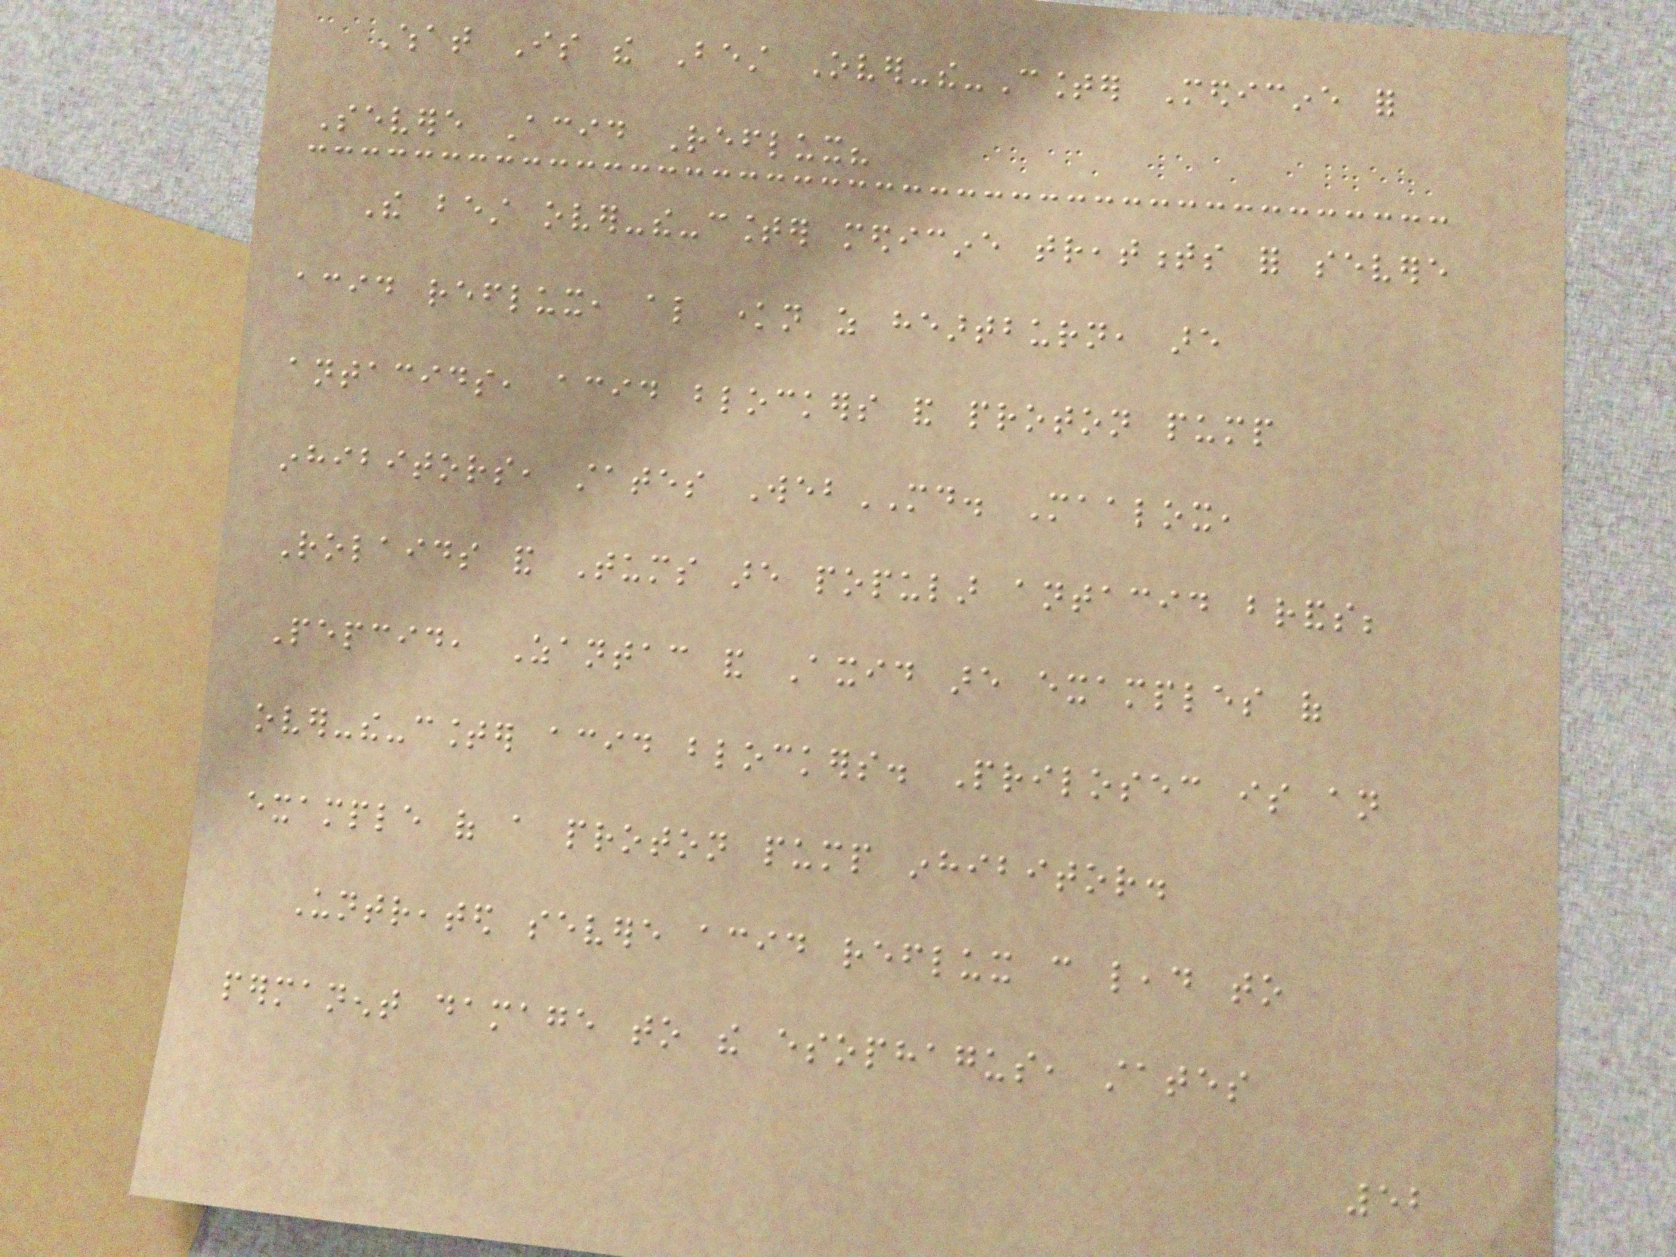What Is the Best Over-the-Counter Medicine for
Severe Acid Reflux?
The best over-the-counter medicine treatments for severe
acid reflux, also known as heartburn, are
antacids, acid blockers and proton pump
inhibitors, states WebMD. Maalox,
Rolaids and Tums are popular antacid brands;
Pepcid, Zantac and Axid are examples of
over-the-counter acid blockers. Prilosec is an
example of a proton pump inhibitor.
Untreated severe acid reflux can lead to
permanent damage to the esophagus, states
52
